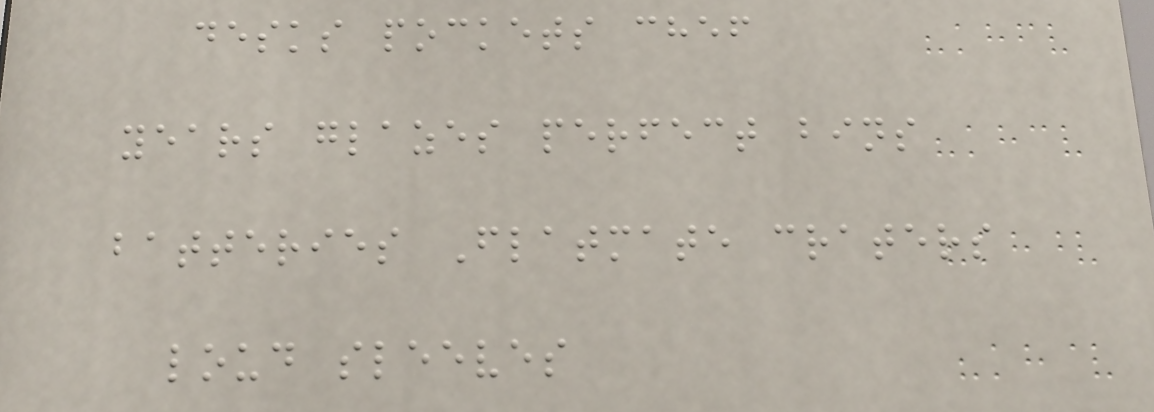desks pockets chef
years glazes perfect bins
batteries Flatmate craters
loud sleeves
